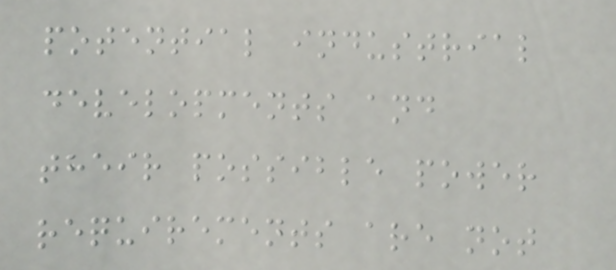potential industrial
developments and
their possible power
requirements are not
